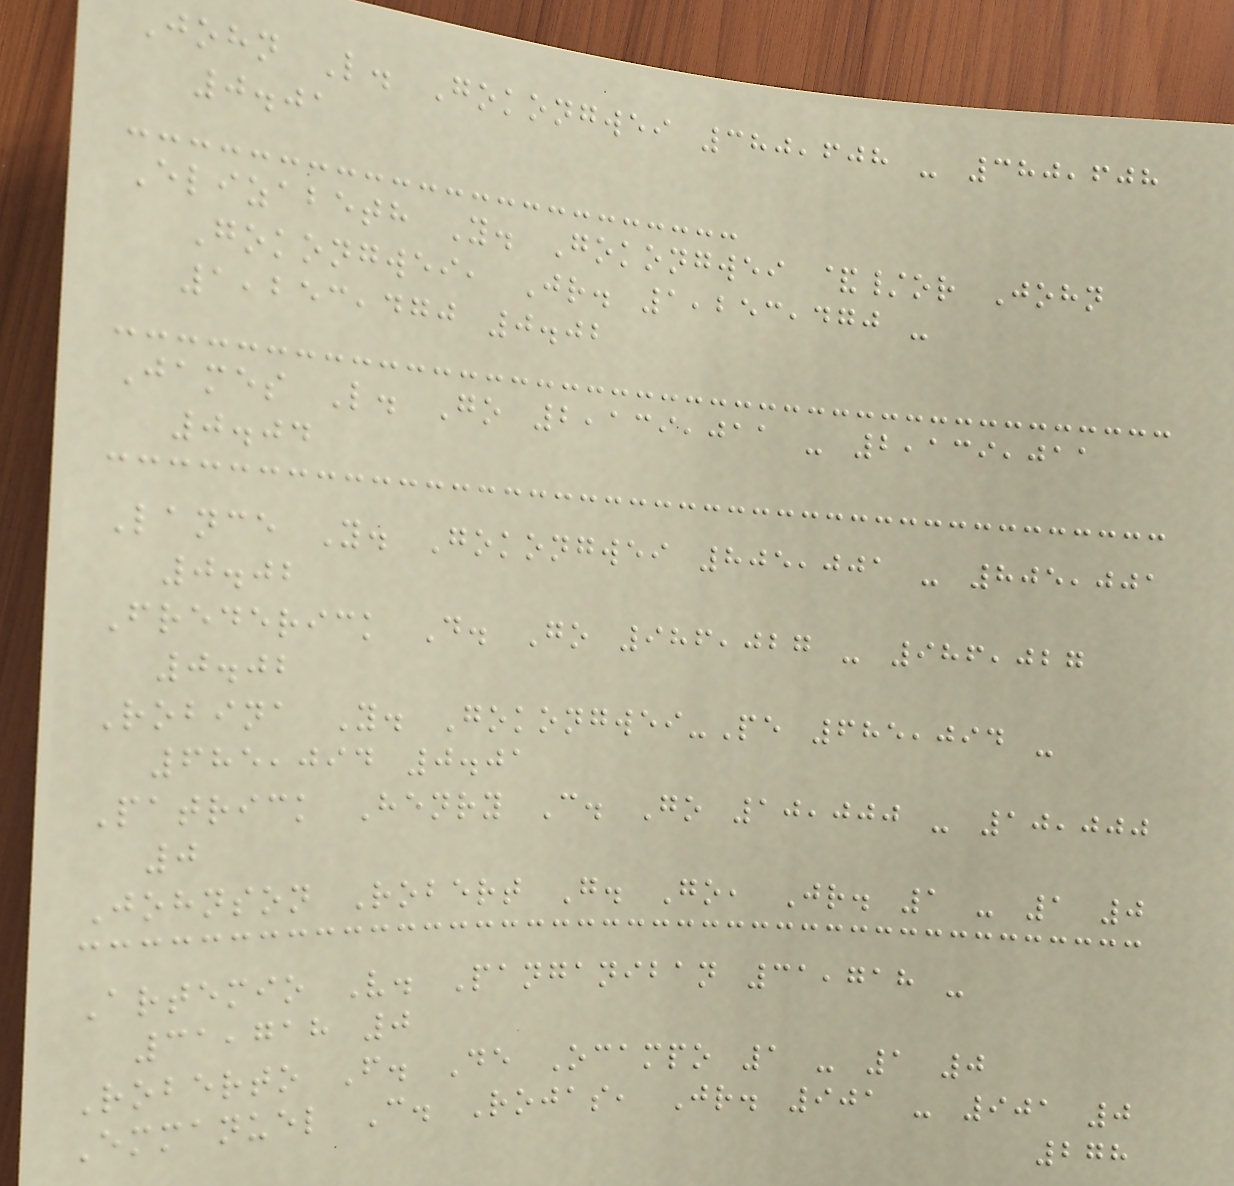John L. Gokongwei 380,608 - 380,608
0.01
Elizabeth Y. Gokongwei &/or John
Gokongwei, Jr. 1,253,470 -
1,253,470 0.02
James L. Go 2,139,011 - 2,139,011
0.04
Lance Y. Gokongwei 805,001 - 805,001
0.02
Frederick D. Go 986,027 - 986,027
0.02
Robina Y. Gokongwei-Pe 685,094 -
685,094 0.01
Patrick Henry C. Go 10,000 - 10,000
0
Johnson Robert G. Go, Jr. 1 - 1 0
Artemio V. Panganiban 31,718 -
31,718 0
Roberto F. De Ocampo 1 - 1 0
Emmanuel C. Rojas, Jr. 901 - 901 0
278
